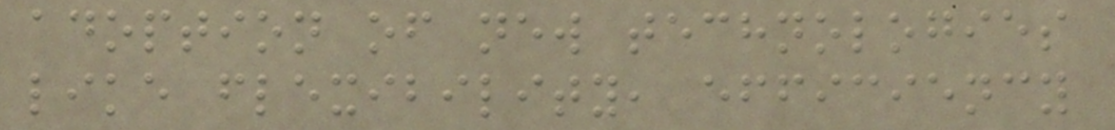adoption of new technologies
like flexibility, efficiency
